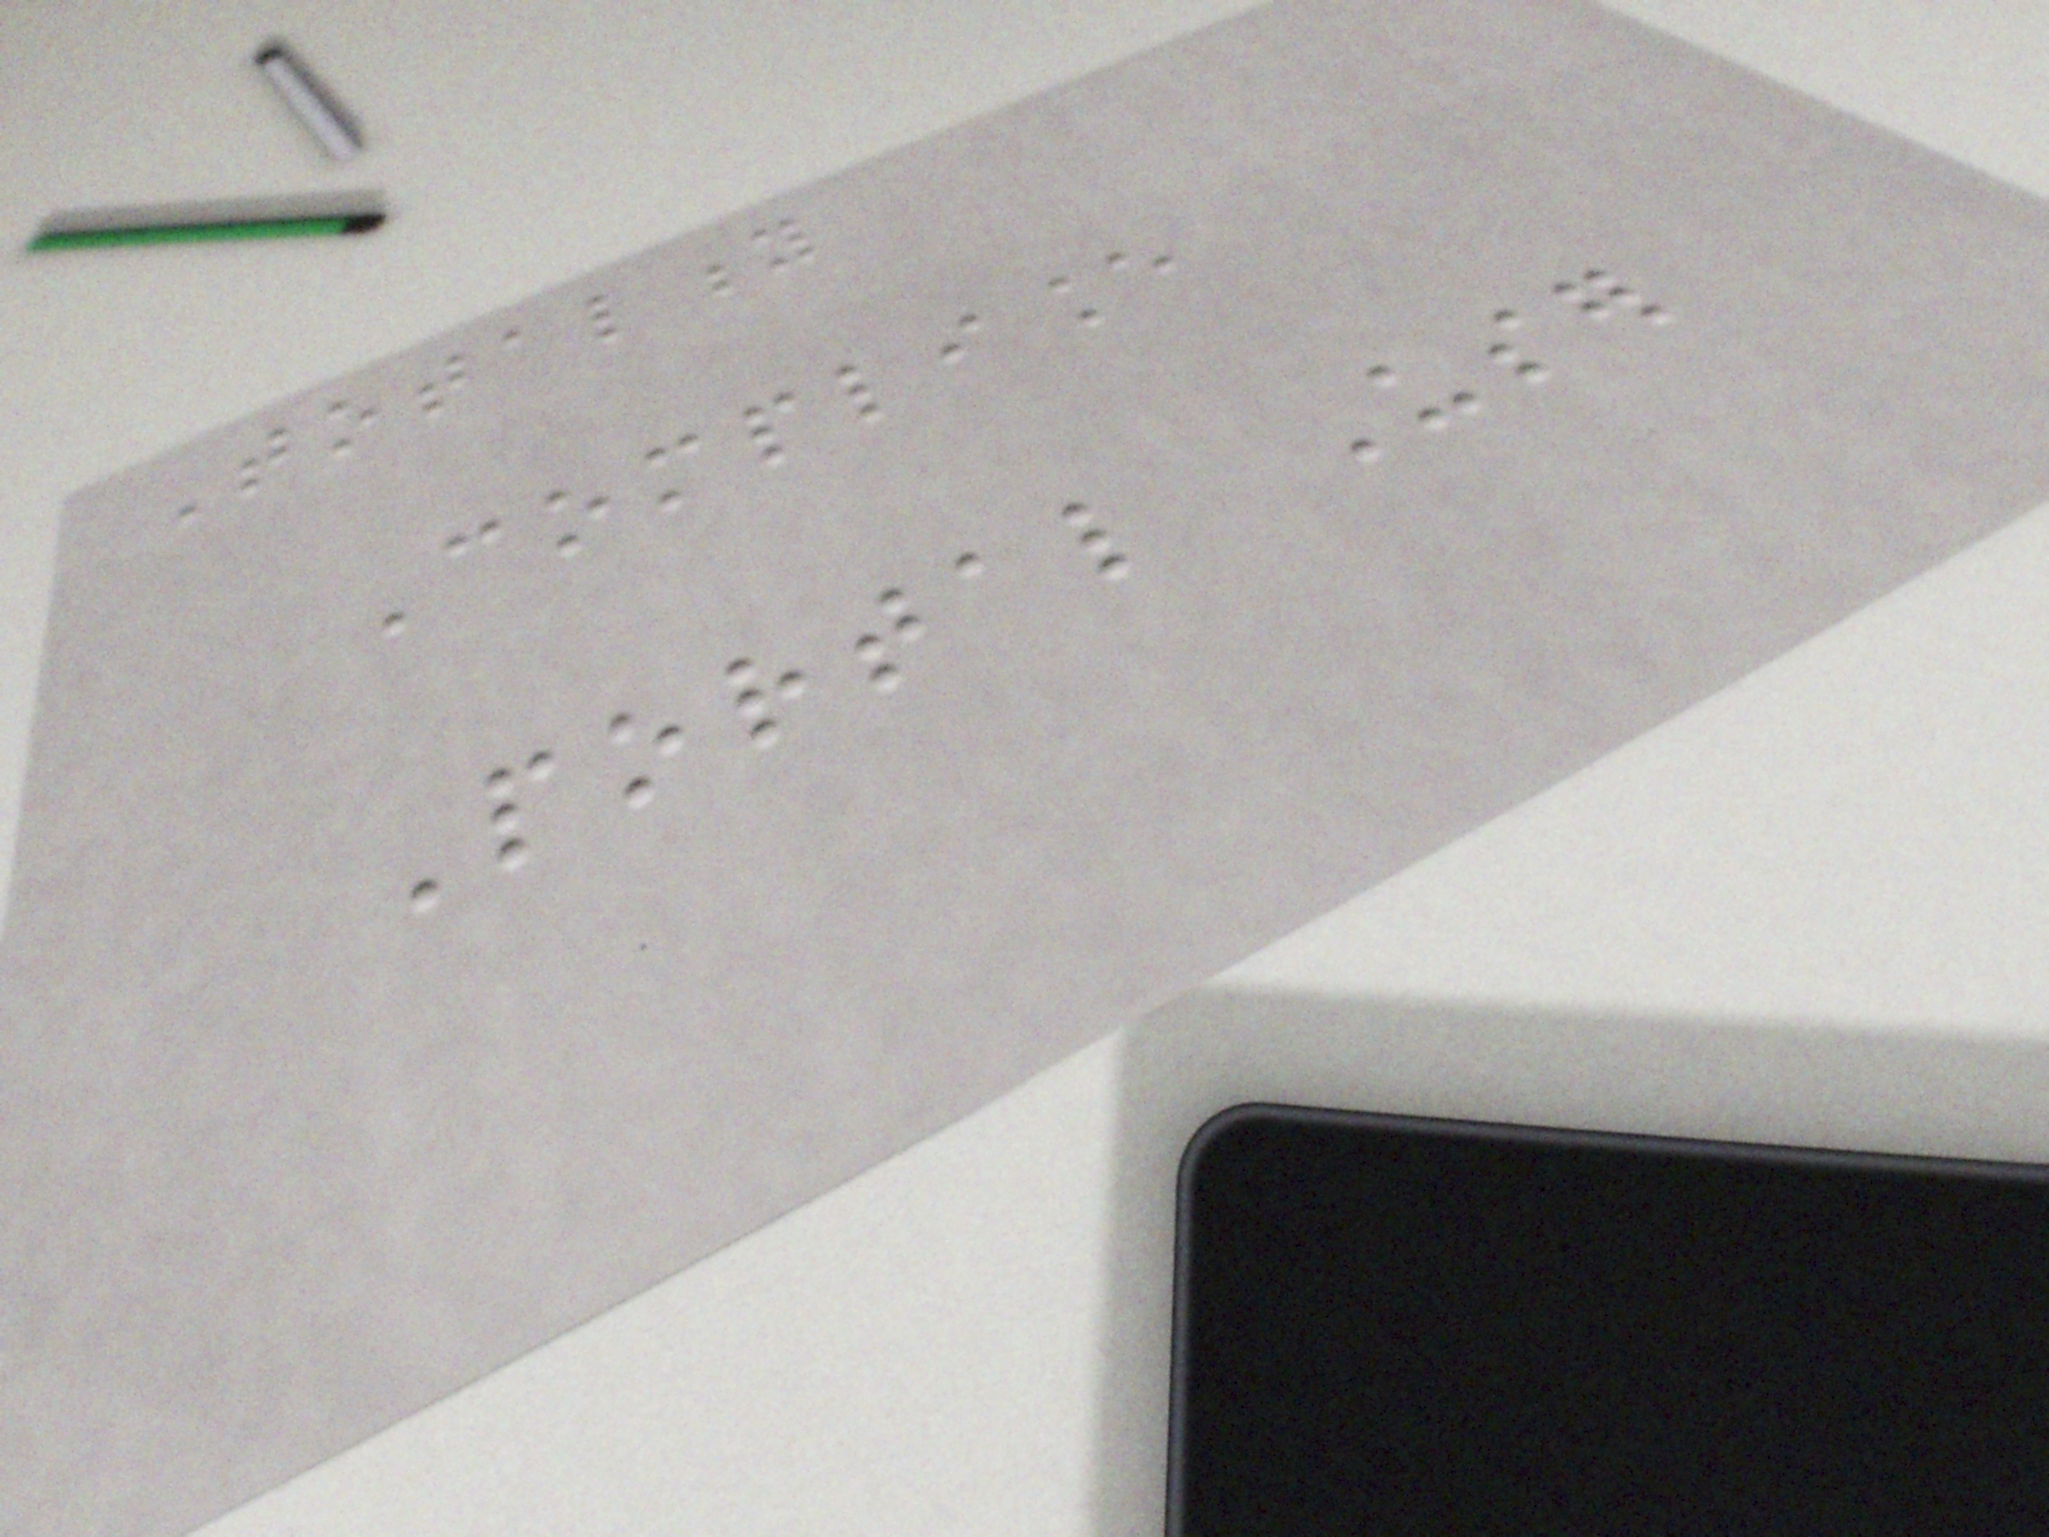Totality
Compliance
Portal User
